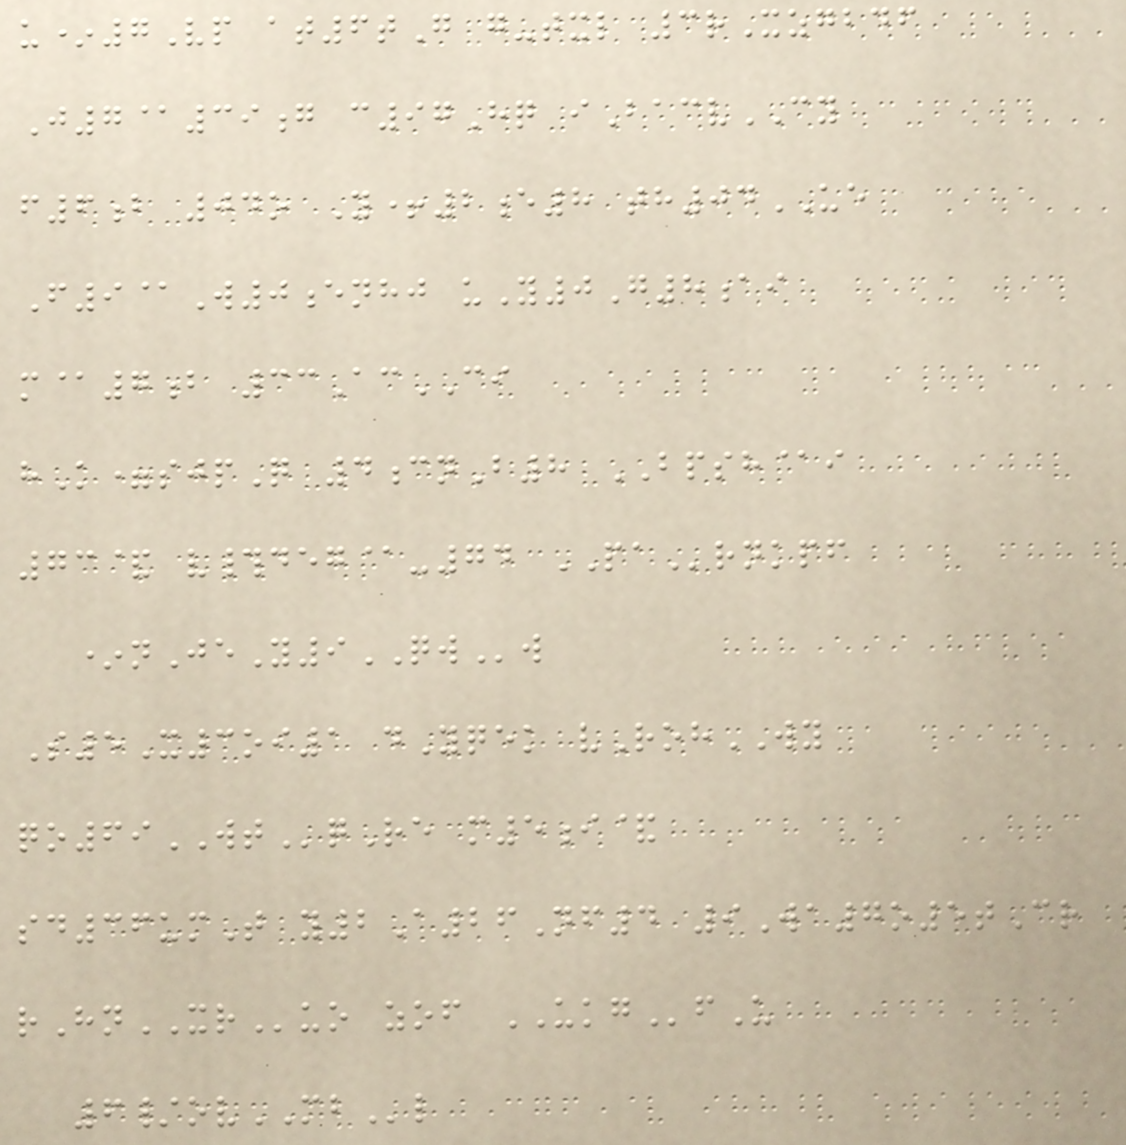u*7Vp at6tG g-txl 3rXzgbdf
J7@39g c97Hq iBacvCY
f6b 04o Y+2e8 th04UE
F9@W0enhj uY0G8ai
m@7b 33AcCI
hK=sjpQ 4cnB8 BPSH@i
73& v#deg@-74 PArnkpf
*nJeY9QWw
S5X3oi1 dYqek vRohWY
qo69WTqRe m5i&
sd36umT y2A26Nf4 9Wa7o5tCr
rHnXRuo zof UKGfU
6/ovMBl
